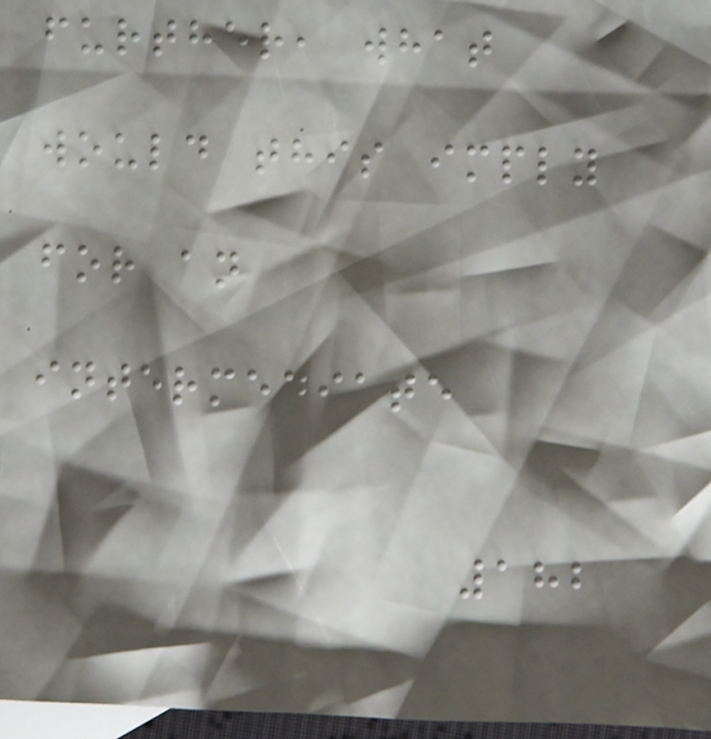further, what
would this imply
for an
intermediate
182
